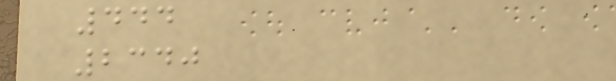444
2340
